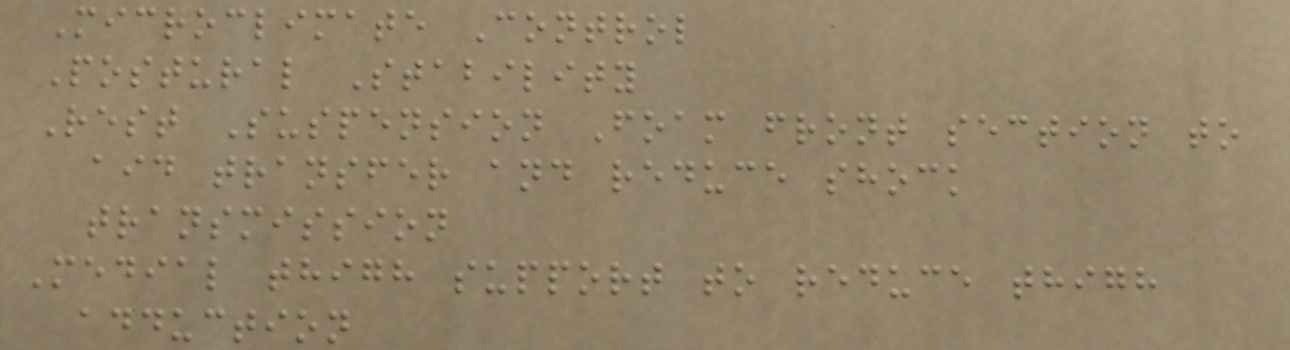Microclimate Control
Postural Stability
Rest Suspension Foam front section to
aid transfer and reduce shock
transmission
Medial thigh support to reduce thigh
adduction
